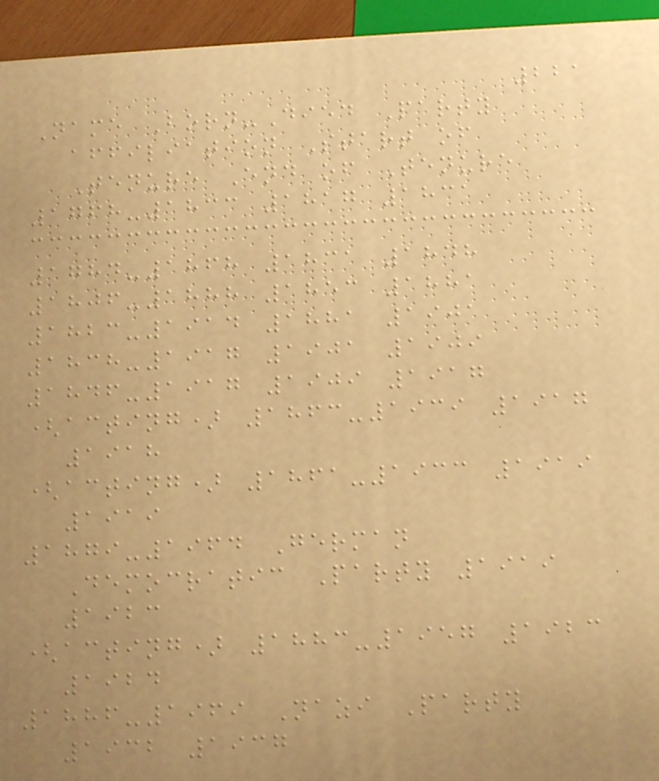221
Name Born-Died Party
affiliation Start of
Tenure End of Tenure
1768-1833 1817 1831
1784-1868 1831 1848
1806-1888 1853 1881
1823-1914 1881 1901
1838-1917 1901 1909
1846-1917 1909 1917
(acting) 1863-1939 1917
1918
(acting) 1861-1933 1919
1919
1879-1964 German
Democratic Party 1919
1923
(acting) 1883-1957 1923
1924
1886-1969 Nazi Party
1932 1937
